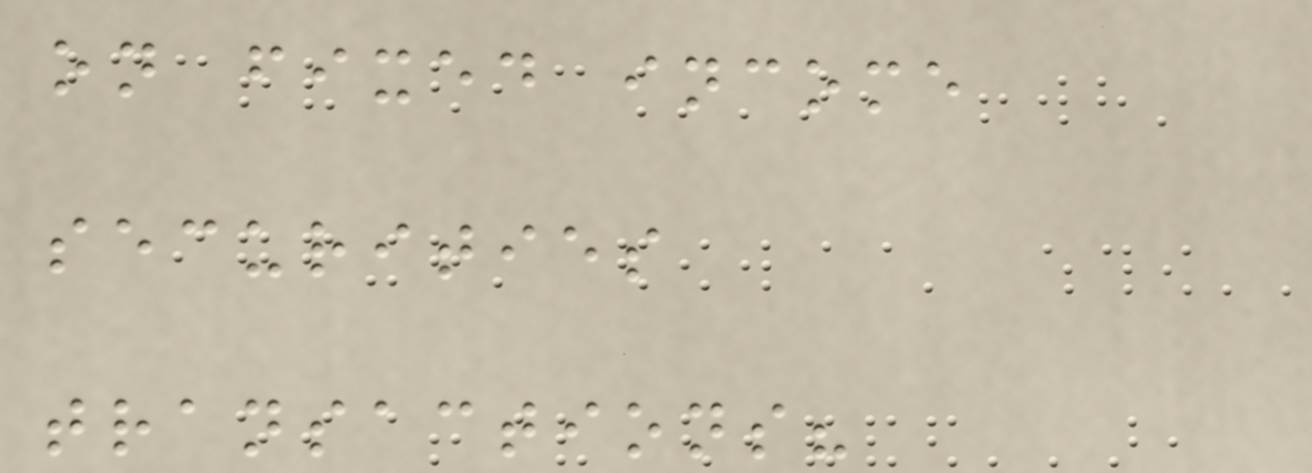on fixed income
securities
transactions?
